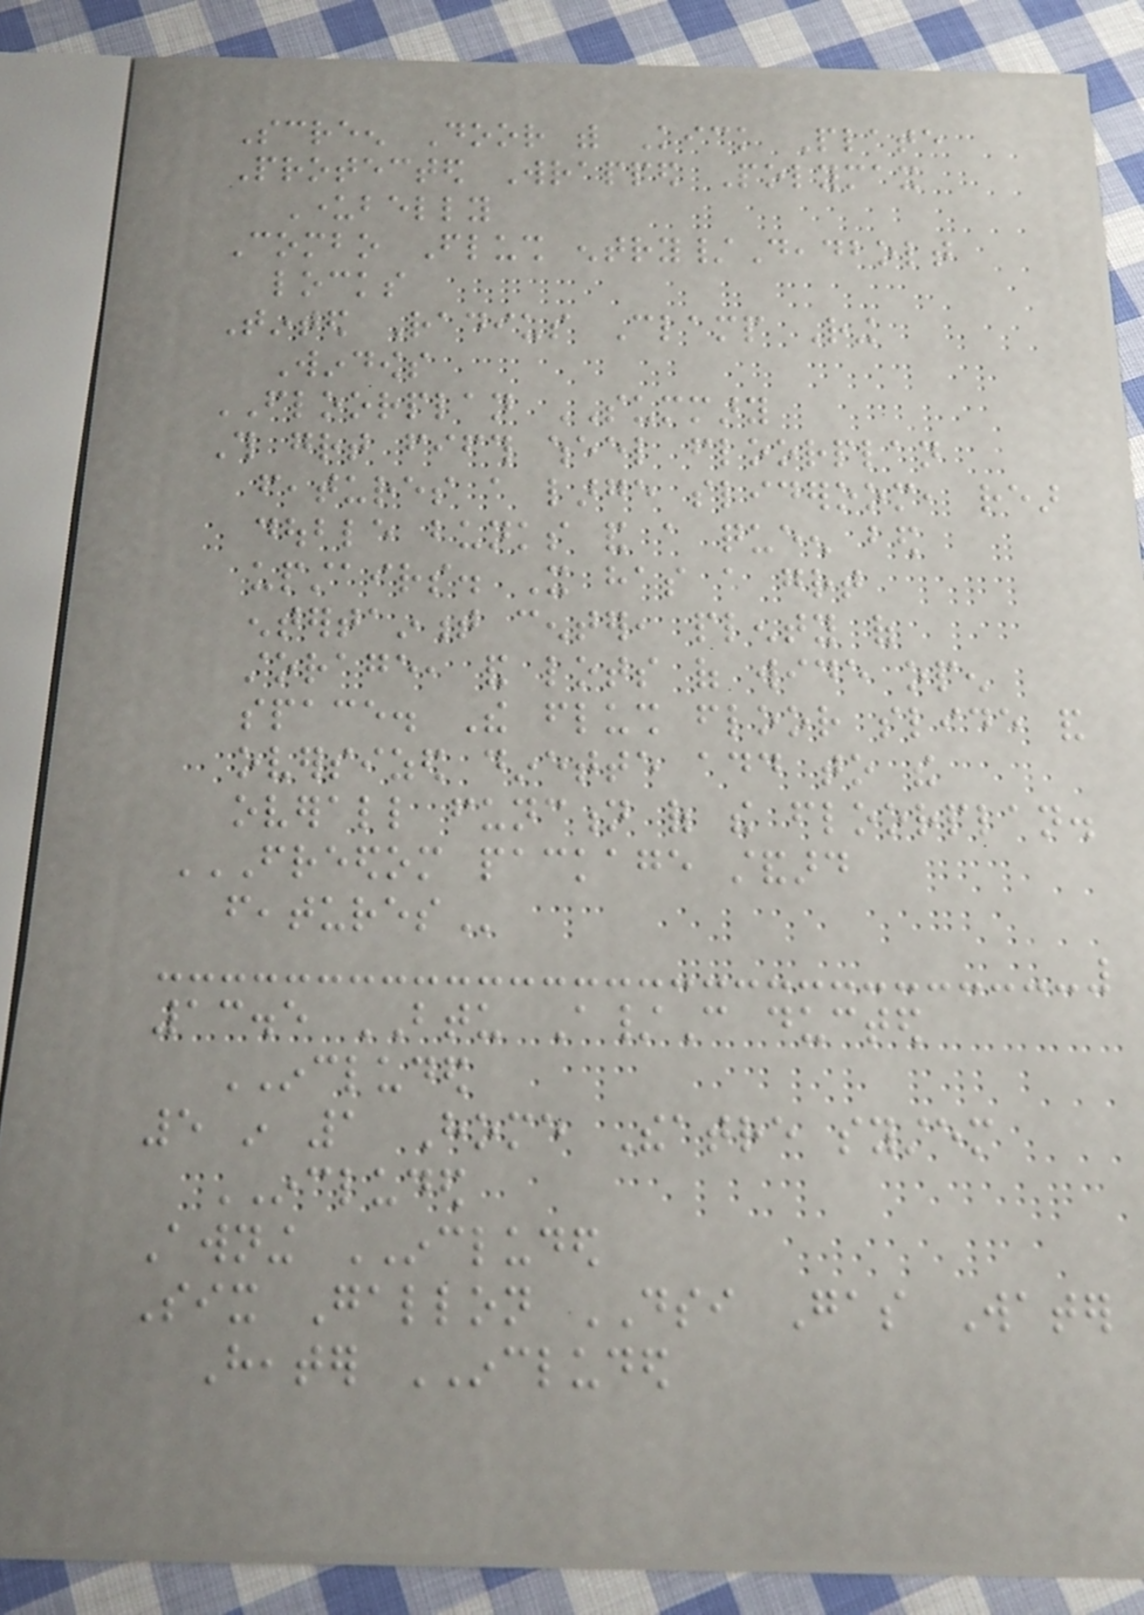Screen Door with Kick Plate
Protected Wrapped Polymax
Underbelly
Combo Flush entry/Deadbolt
locks
Tinted Radius Clamp Ring
Windows
FLOORPLAN SUMMARY
This great fifth wheel floorplan
features a large slideroom, rear
double bunks and a queen bed
upstairs. It has a great
entertainment center, plenty of
storage, and lots of wide open
space. The flush floor slide and
oversized dinette add to the
overall function of the floorplan.
FREEDOM PACKAGE STANDARD
FEATURES
13.5 BTU A/C ducted
INCLUDED
5 in 1 Home Theatre system
INCLUDED
Awning INCLUDED
Six Gallon DSI Gas Water
Heater INCLUDED
